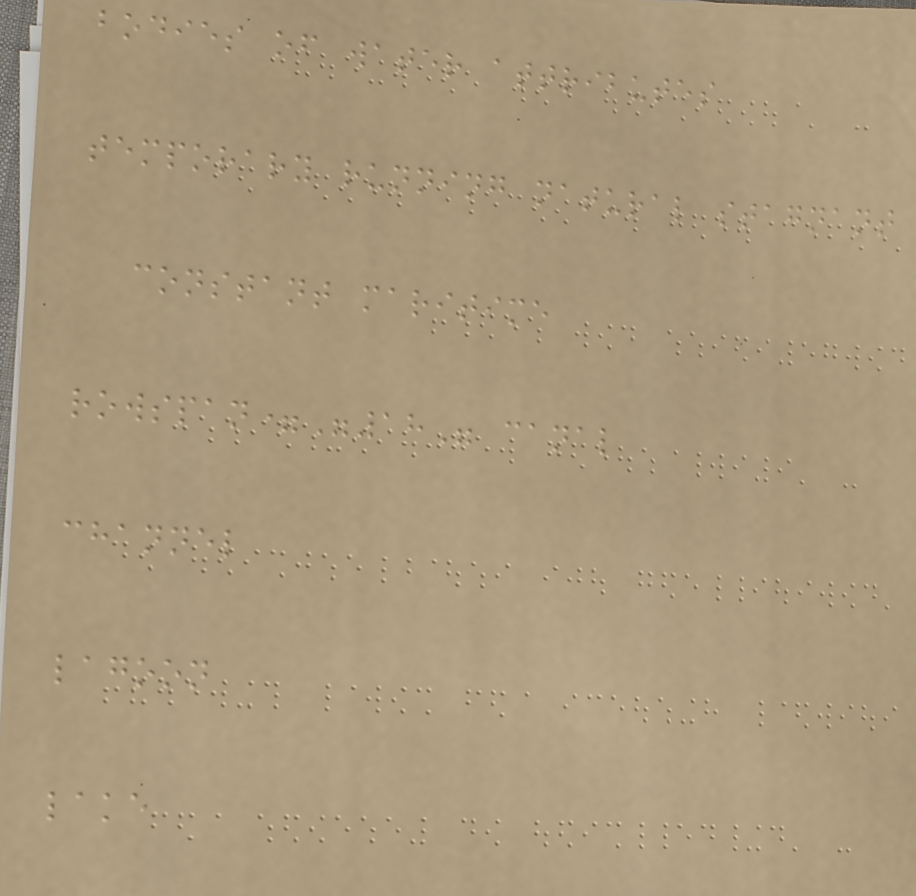bodies of water attributes
temporary running natural stagnant
constant maritime
rowspan="18" canal
channel
lagoon
lake
